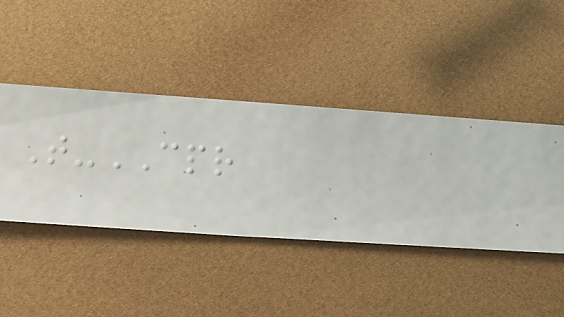T-CPR
